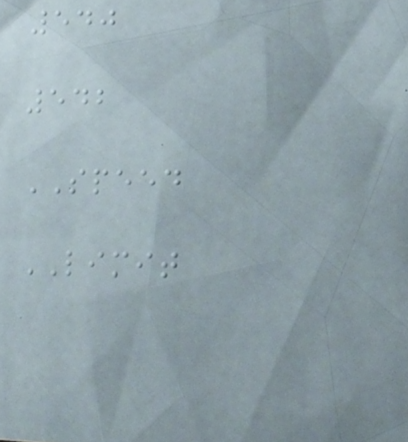540
542
SPEED
LIMIT
